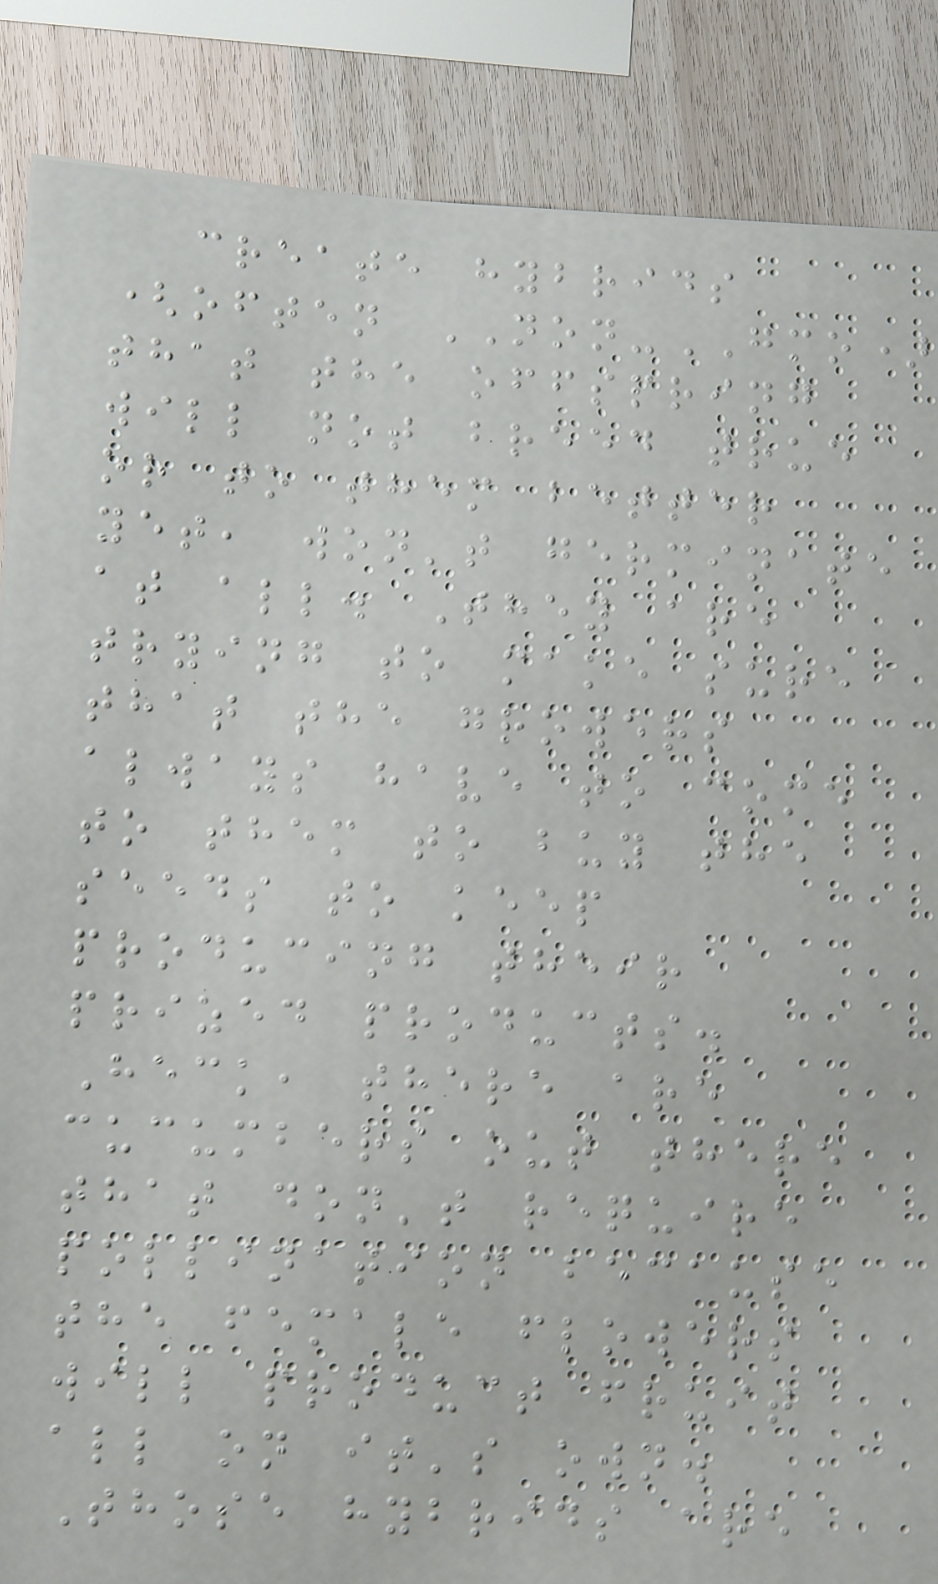create hybrids
(often NON-GMO)
that the offspring
will not breed true
or to them better
yet, won't germinate
at all. They are
trying to make sure
that the growers
always have to come
to them to buy the
seeds to keep
producing their
prized products.
Heck, there are
cucumbers out there
that don't require
pollination because
the female flowers
will product fruit
all on it's own.
Those hybrids are
